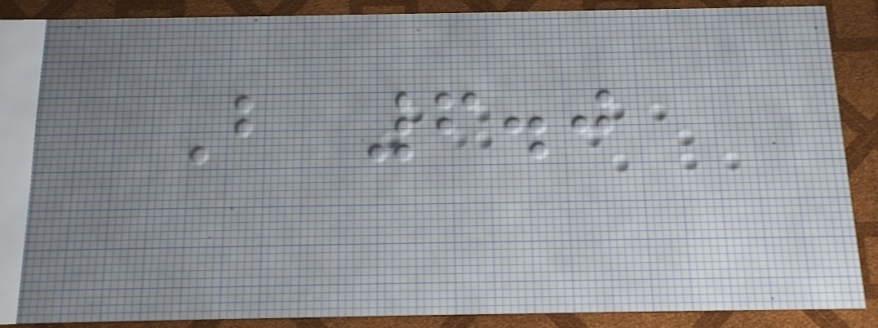B 6.0
